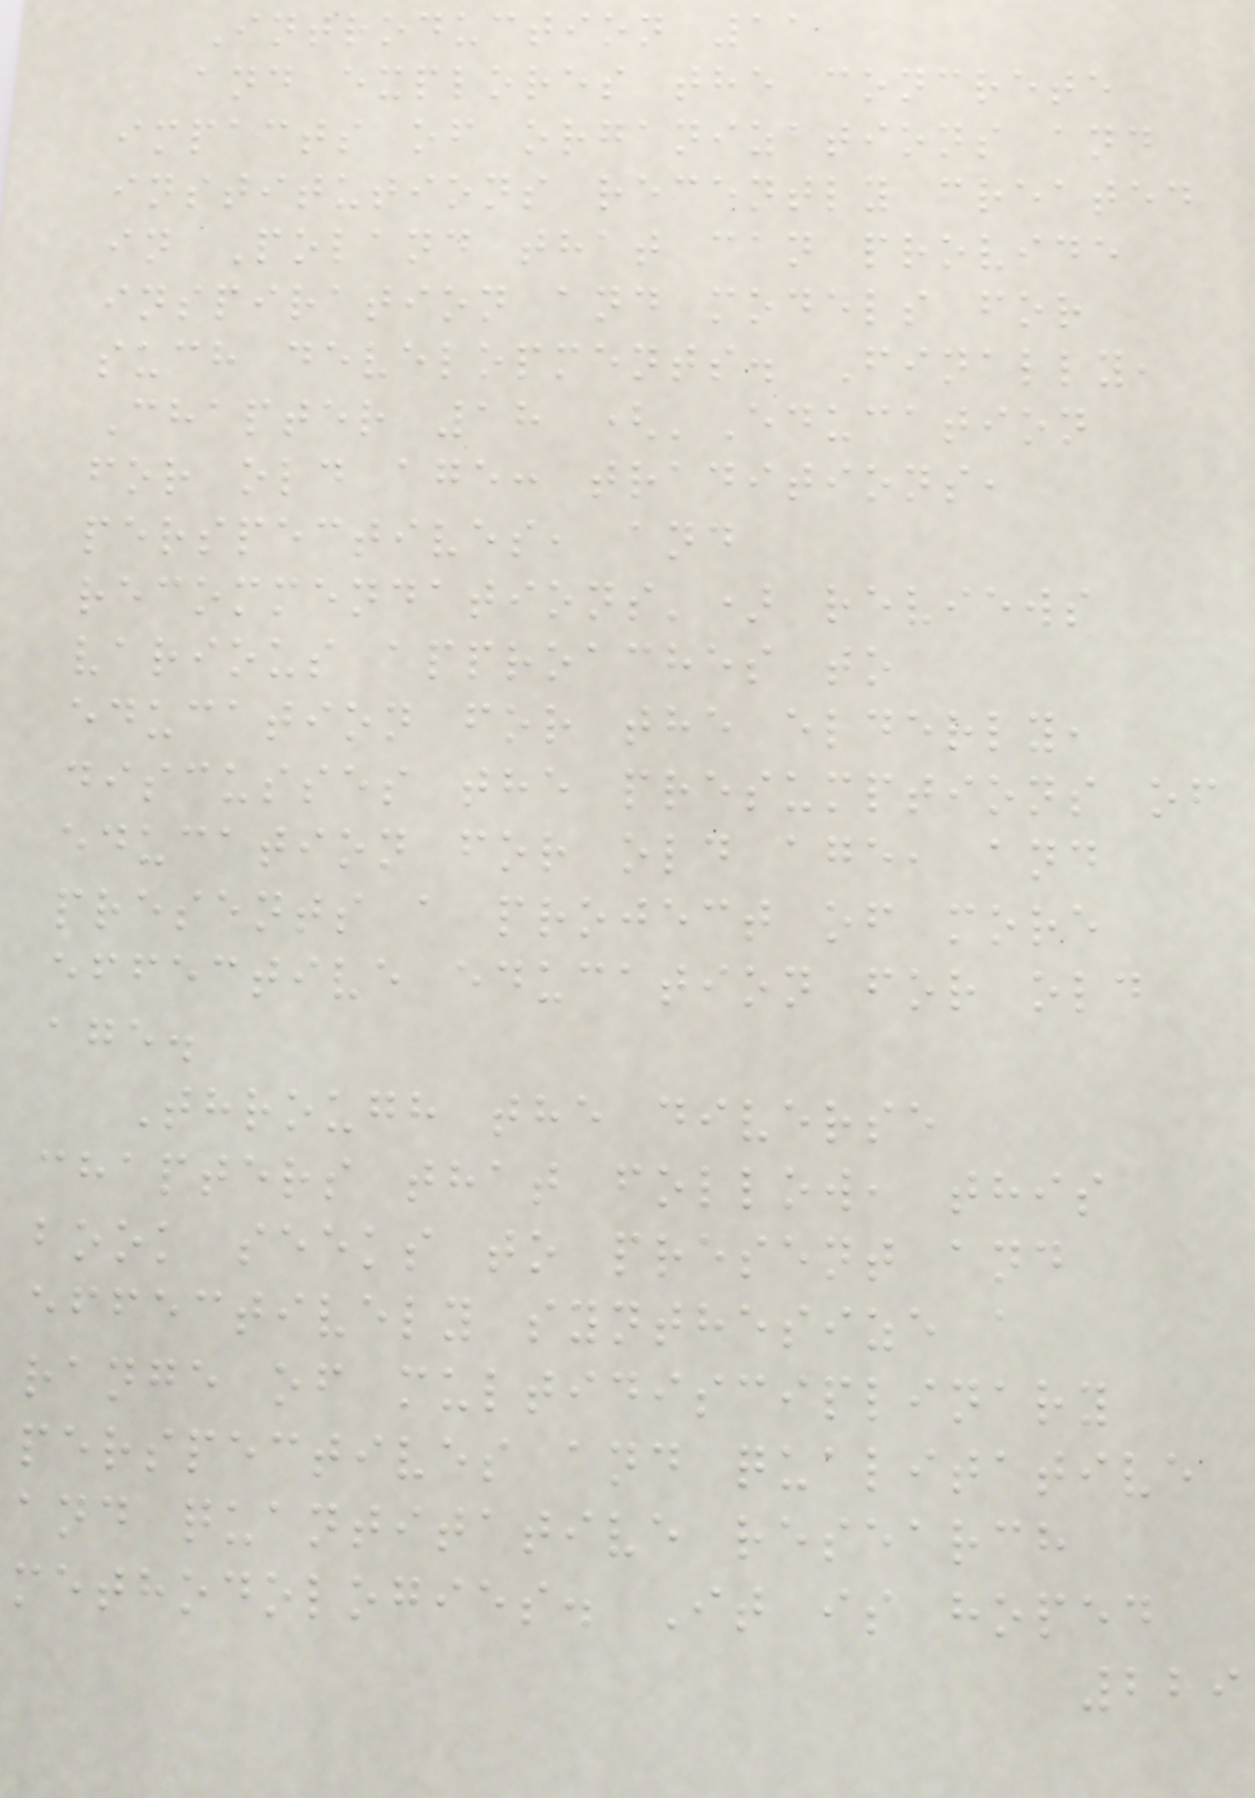Introduction 11
and explores the concrete
impacts of organizations and
institutions recently created
in Poland that can provide
inspiration and models for
such developments. Finally,
Chapter 18 ('Education
for old age: traditions,
perspectives, and
recommendations') reviews
various approaches to
education for the elderly,
discusses the presumptions of
education for old age, and
presents a project of more
effective education for old
age.
Through the diverse
chapters that follow, this
book seeks to present and
effectively synthesize a
range of multidisciplinary
perspectives and qualitative
and quantitative research
methodologies. It is hoped
229
